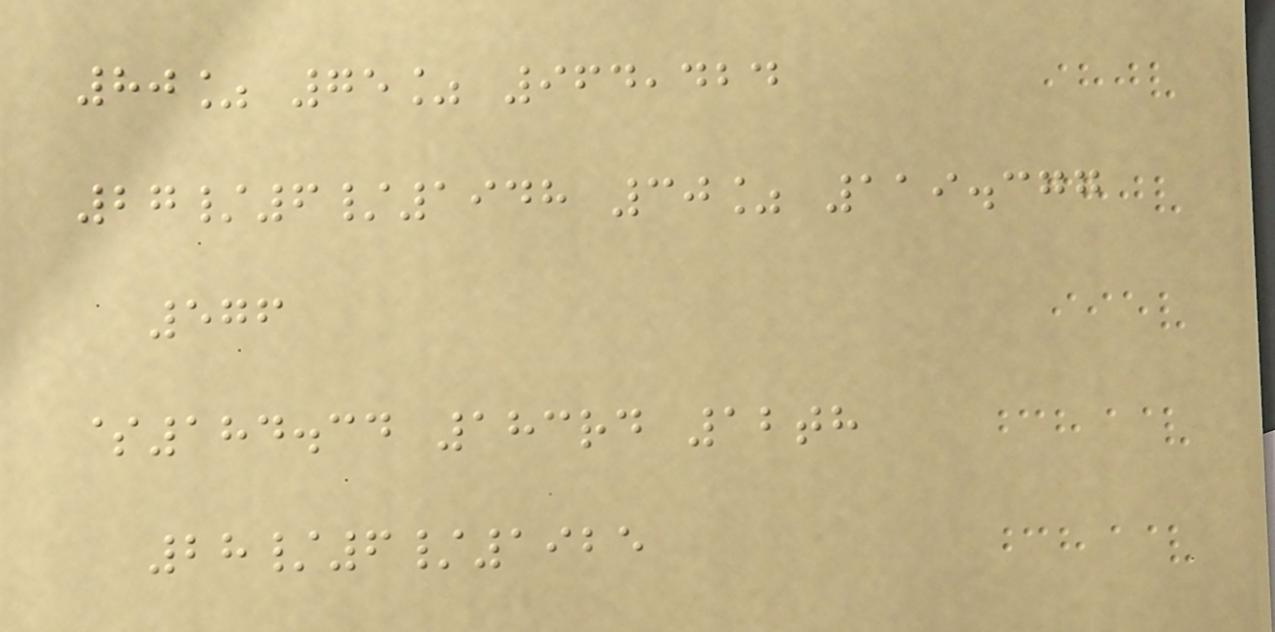80% 75% 964,424
27/6/1948 30% 119.377
576
$184.34 183rd 12th
28/6/1925
